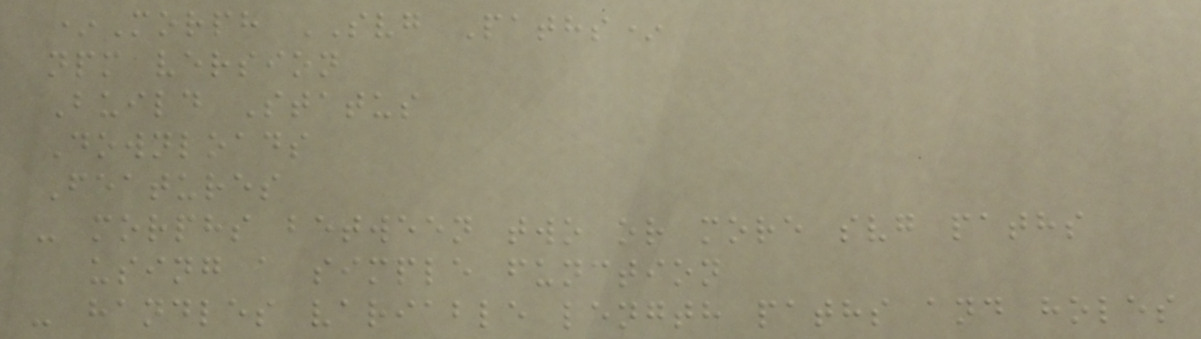*Morph SVG Paths*
npm version
Build Status
Downloads
Features
- morphs between two or more svg paths
using a simple function
- handles variable length paths and holes
